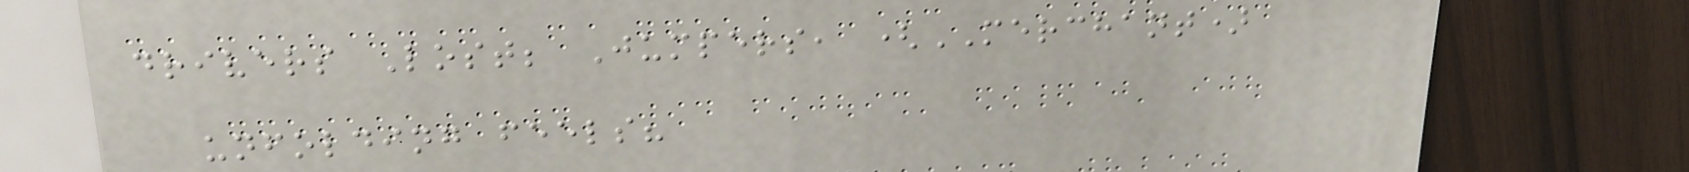drivers Lost; Jumpers, (MERCHANT)
unfolding feels?
